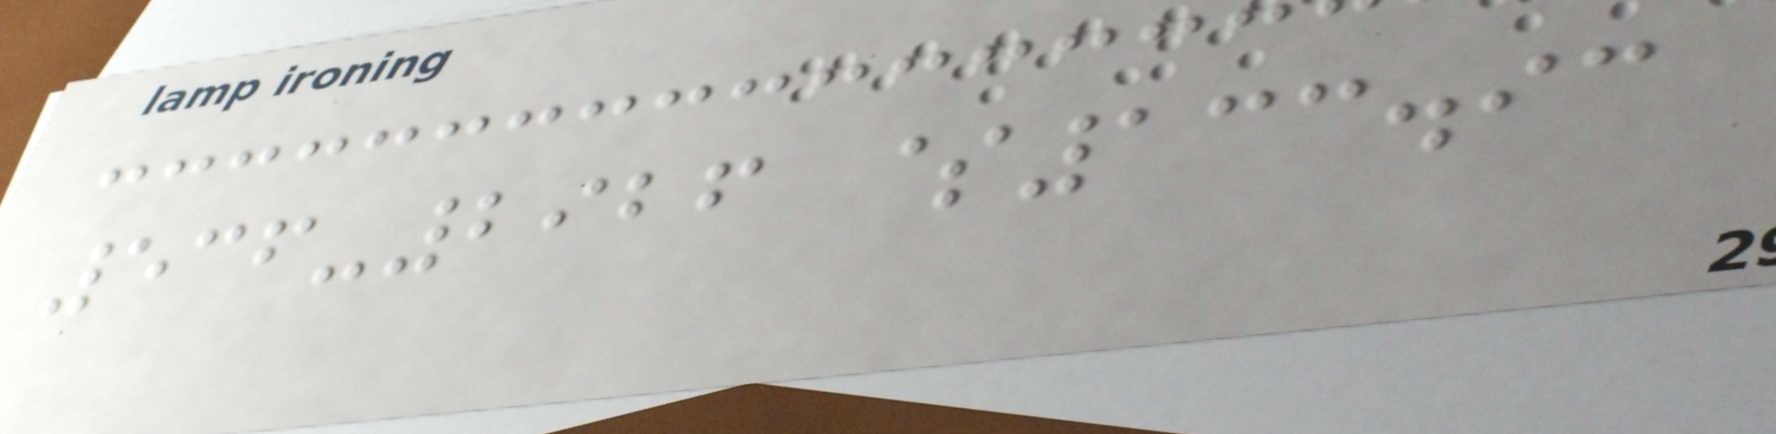536-2926 $133.93
